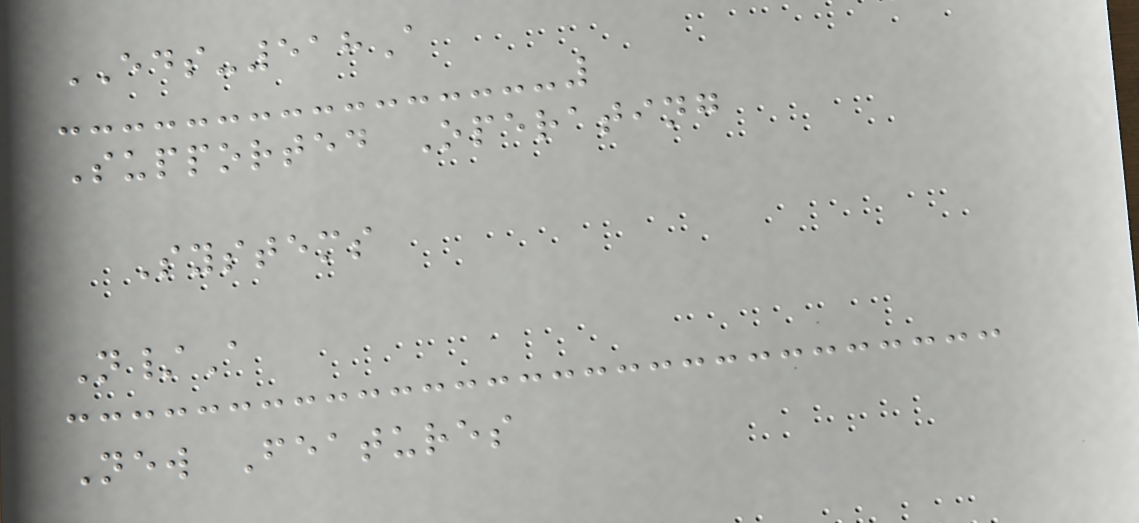EDS-518A
Supported Operating
Systems
N/A
New Features
